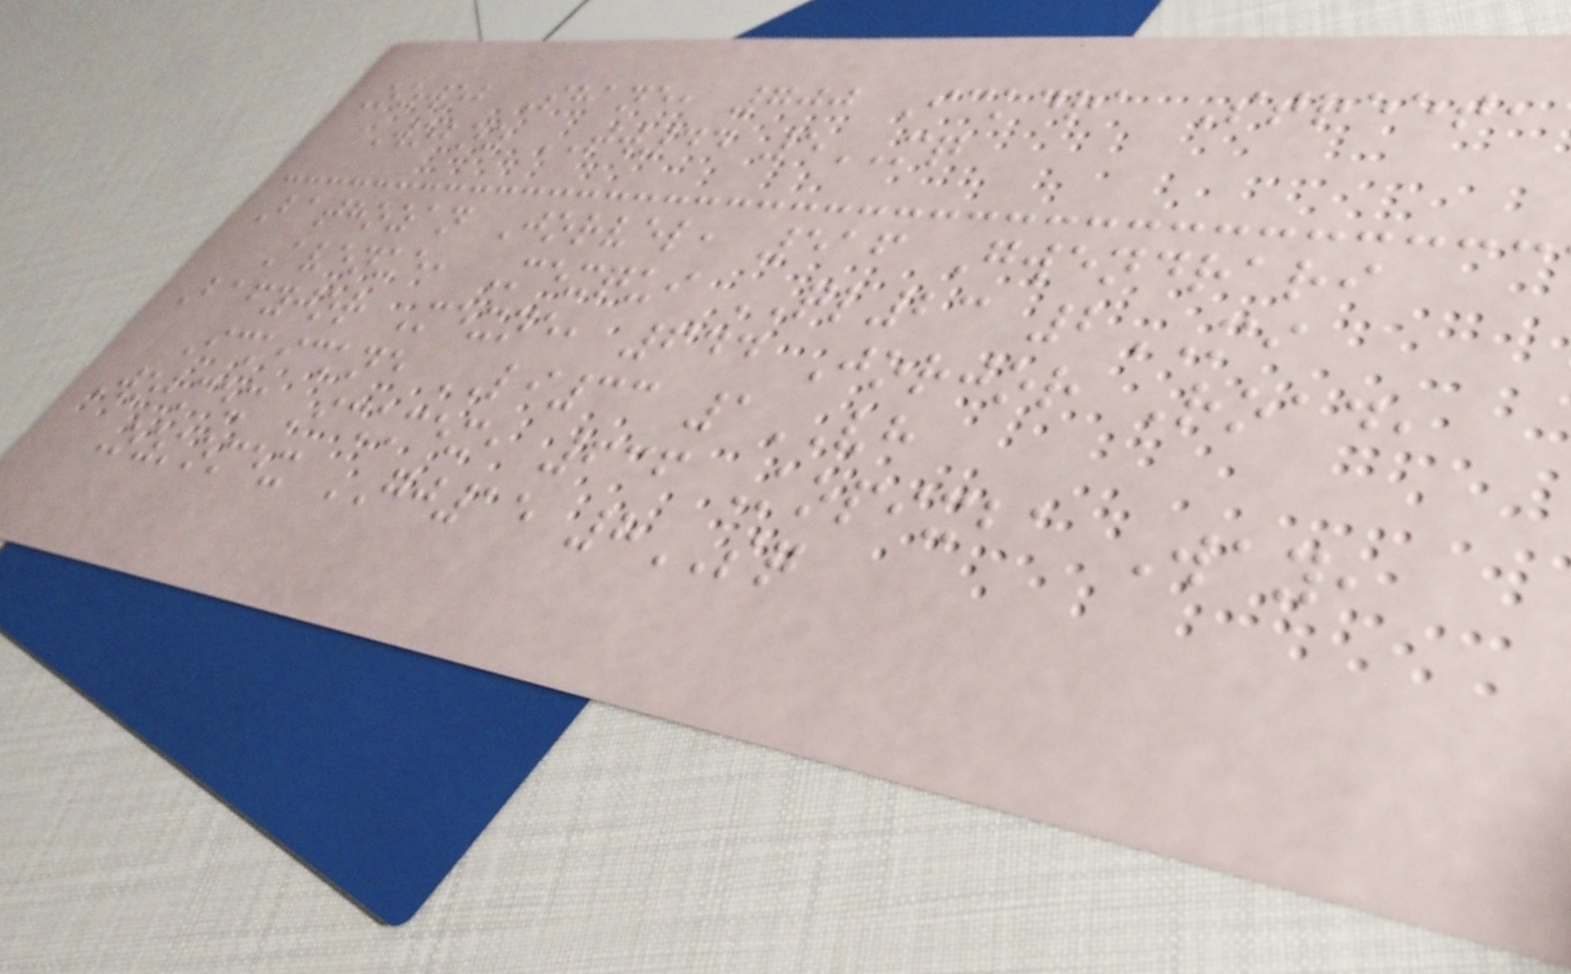Ozwob Shane, 700 Ickdra Street,
Woboz TW44 5MQ
Bathozan Jorvel, 516 Gwendrari
Avenue, Mexqui QL23 2MI
Bafyjor Mexne, 644 Jorjor Road,
Ickickne LI33 1VH
Wobmex Ickmex, 636 Kopixba Way,
Ozkomex GJ15 8SQ
